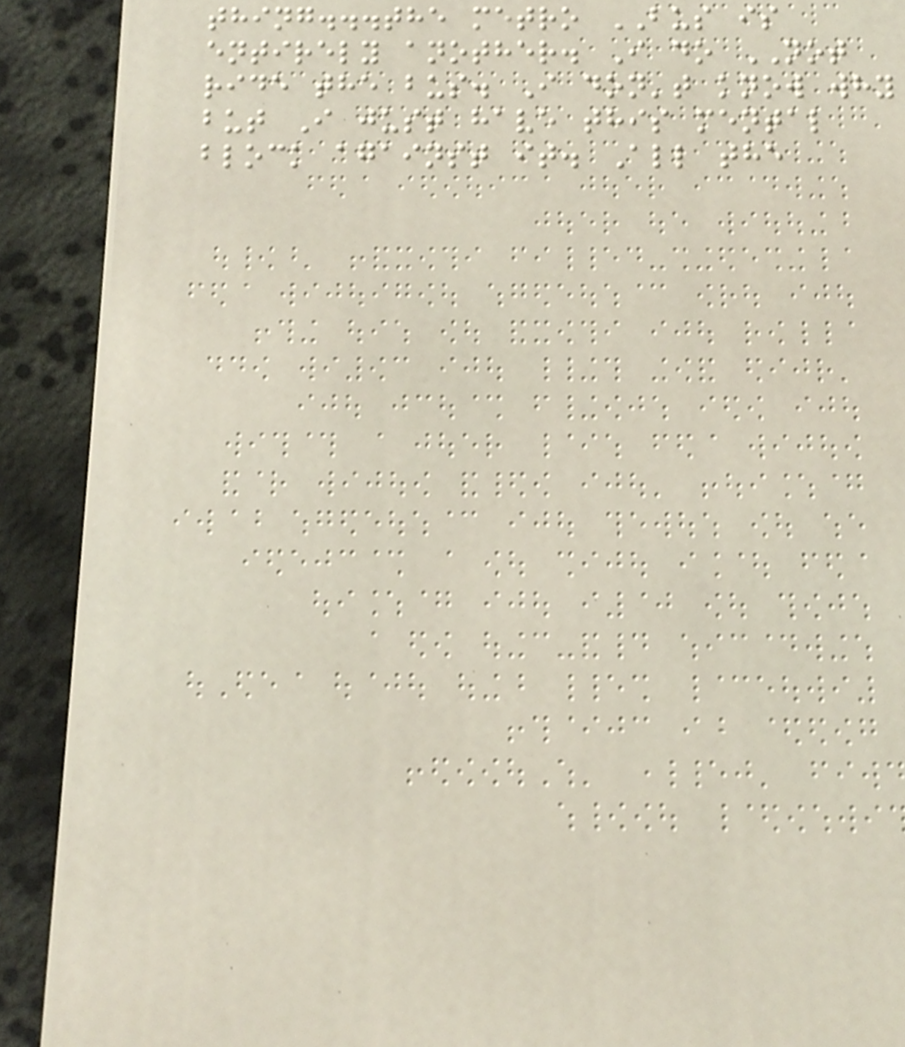thing...the metro BUS is
entirely another. I do NOT
ride the bus. I don't know why
but I just have this mental
block against it. All the
